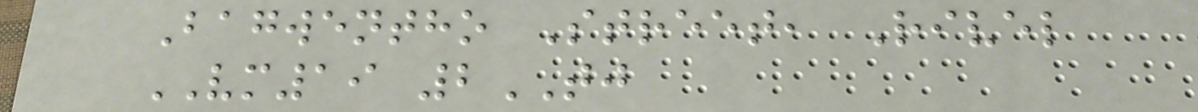Bagwentho Street, Rivel
VM19 2TJ
